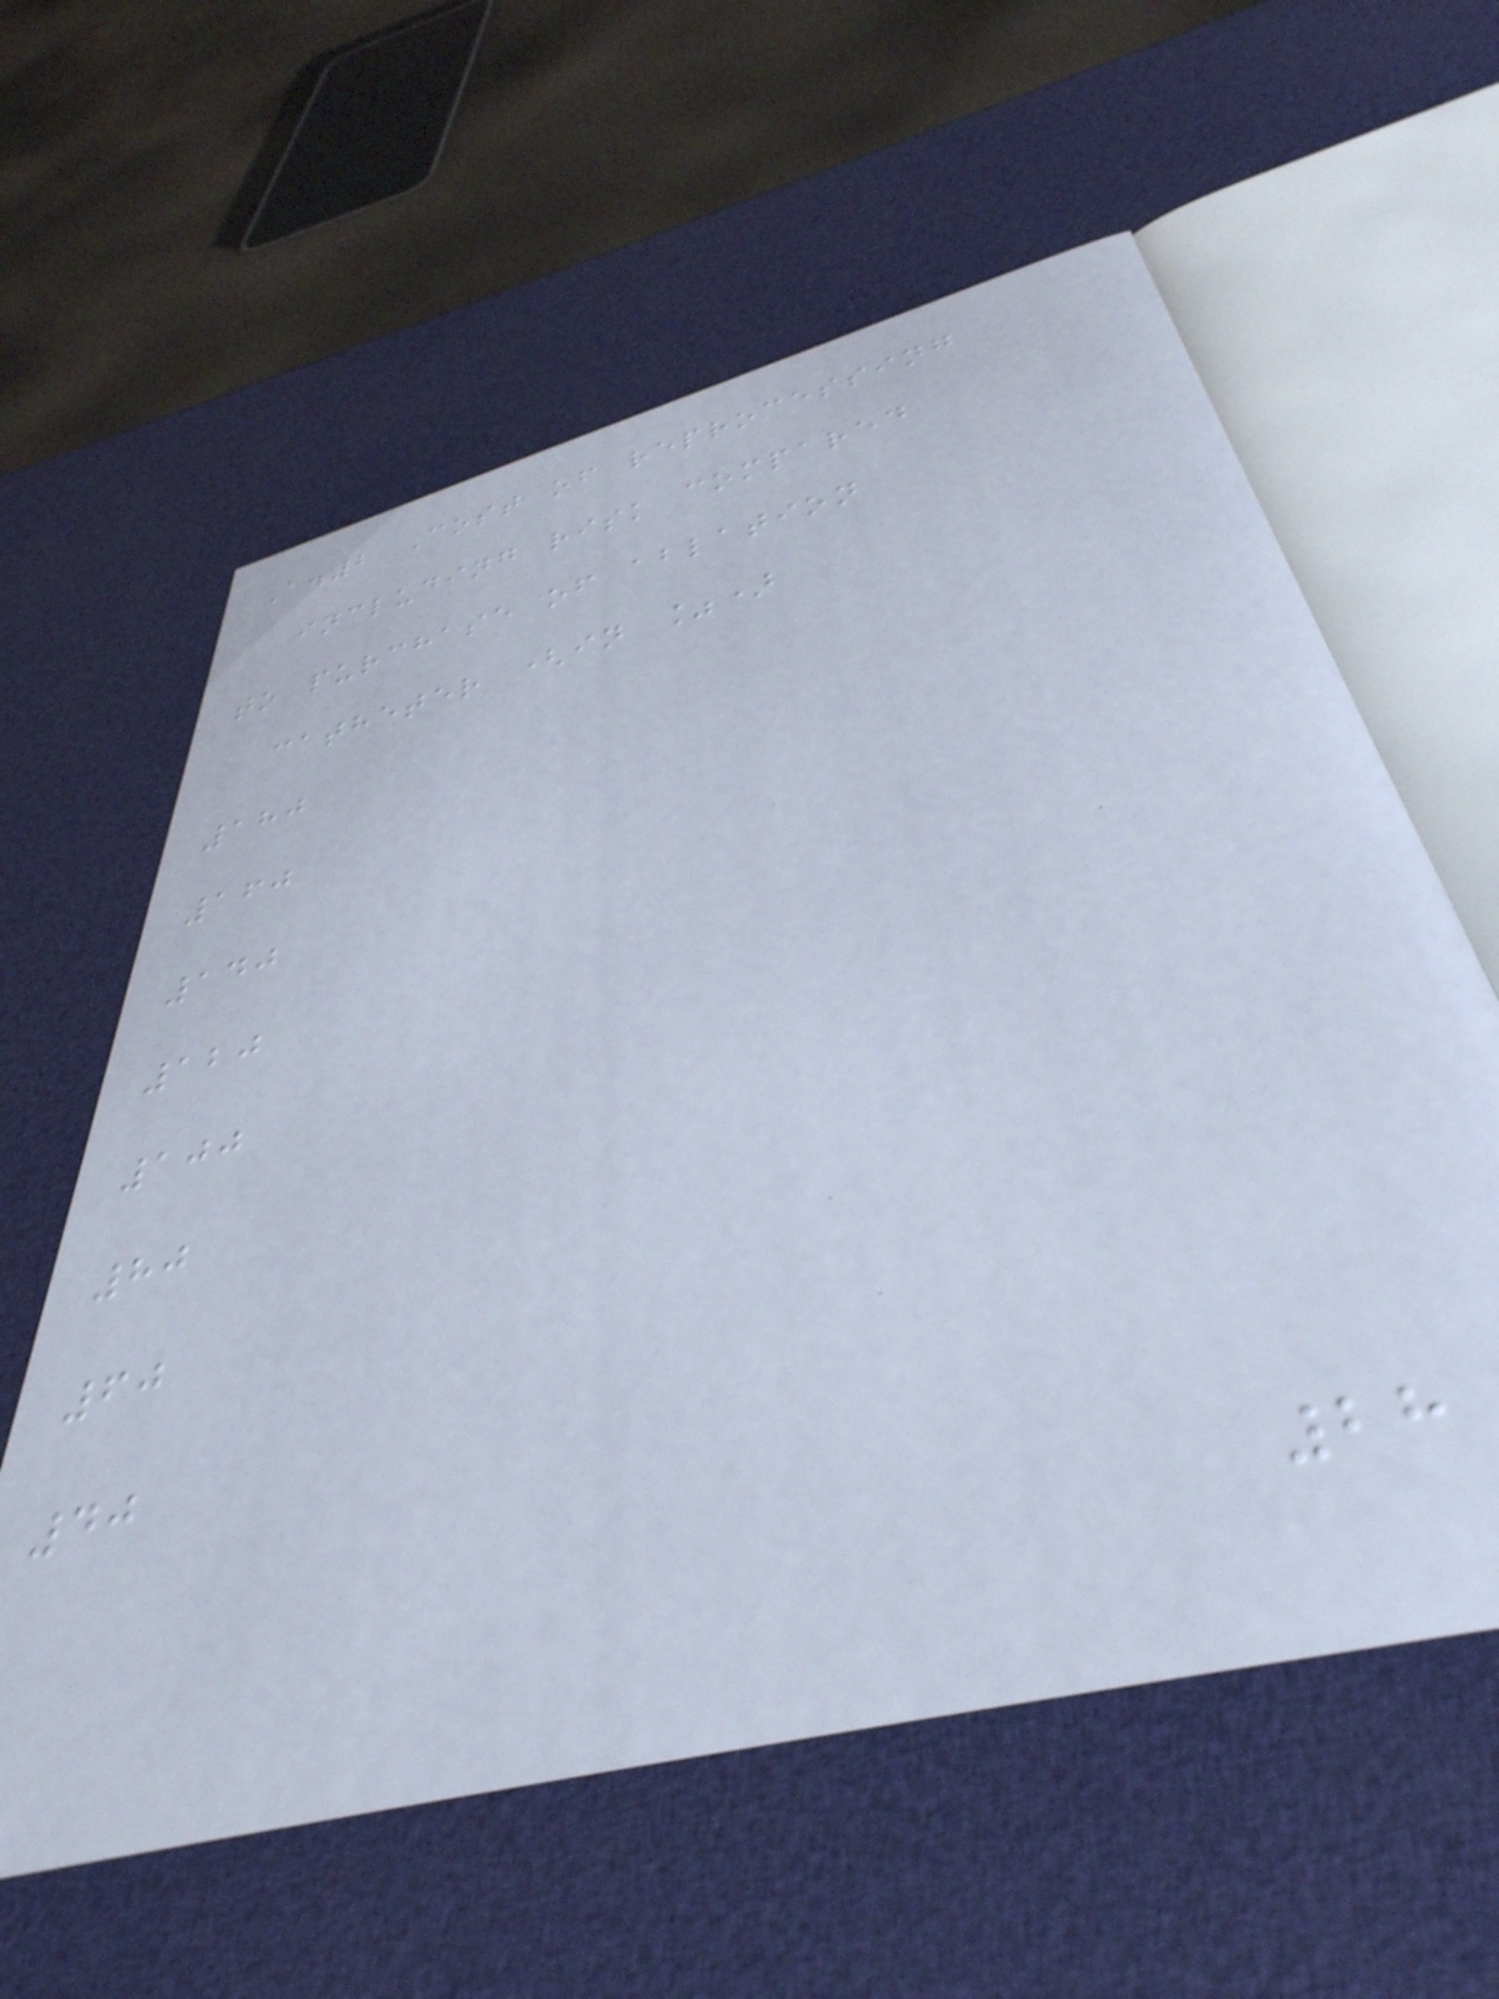A.2 Cost of reprocessing
including risk compared
to purchase of ablation
catheter (in %)
180
160
140
120
100
80
60
40
28
